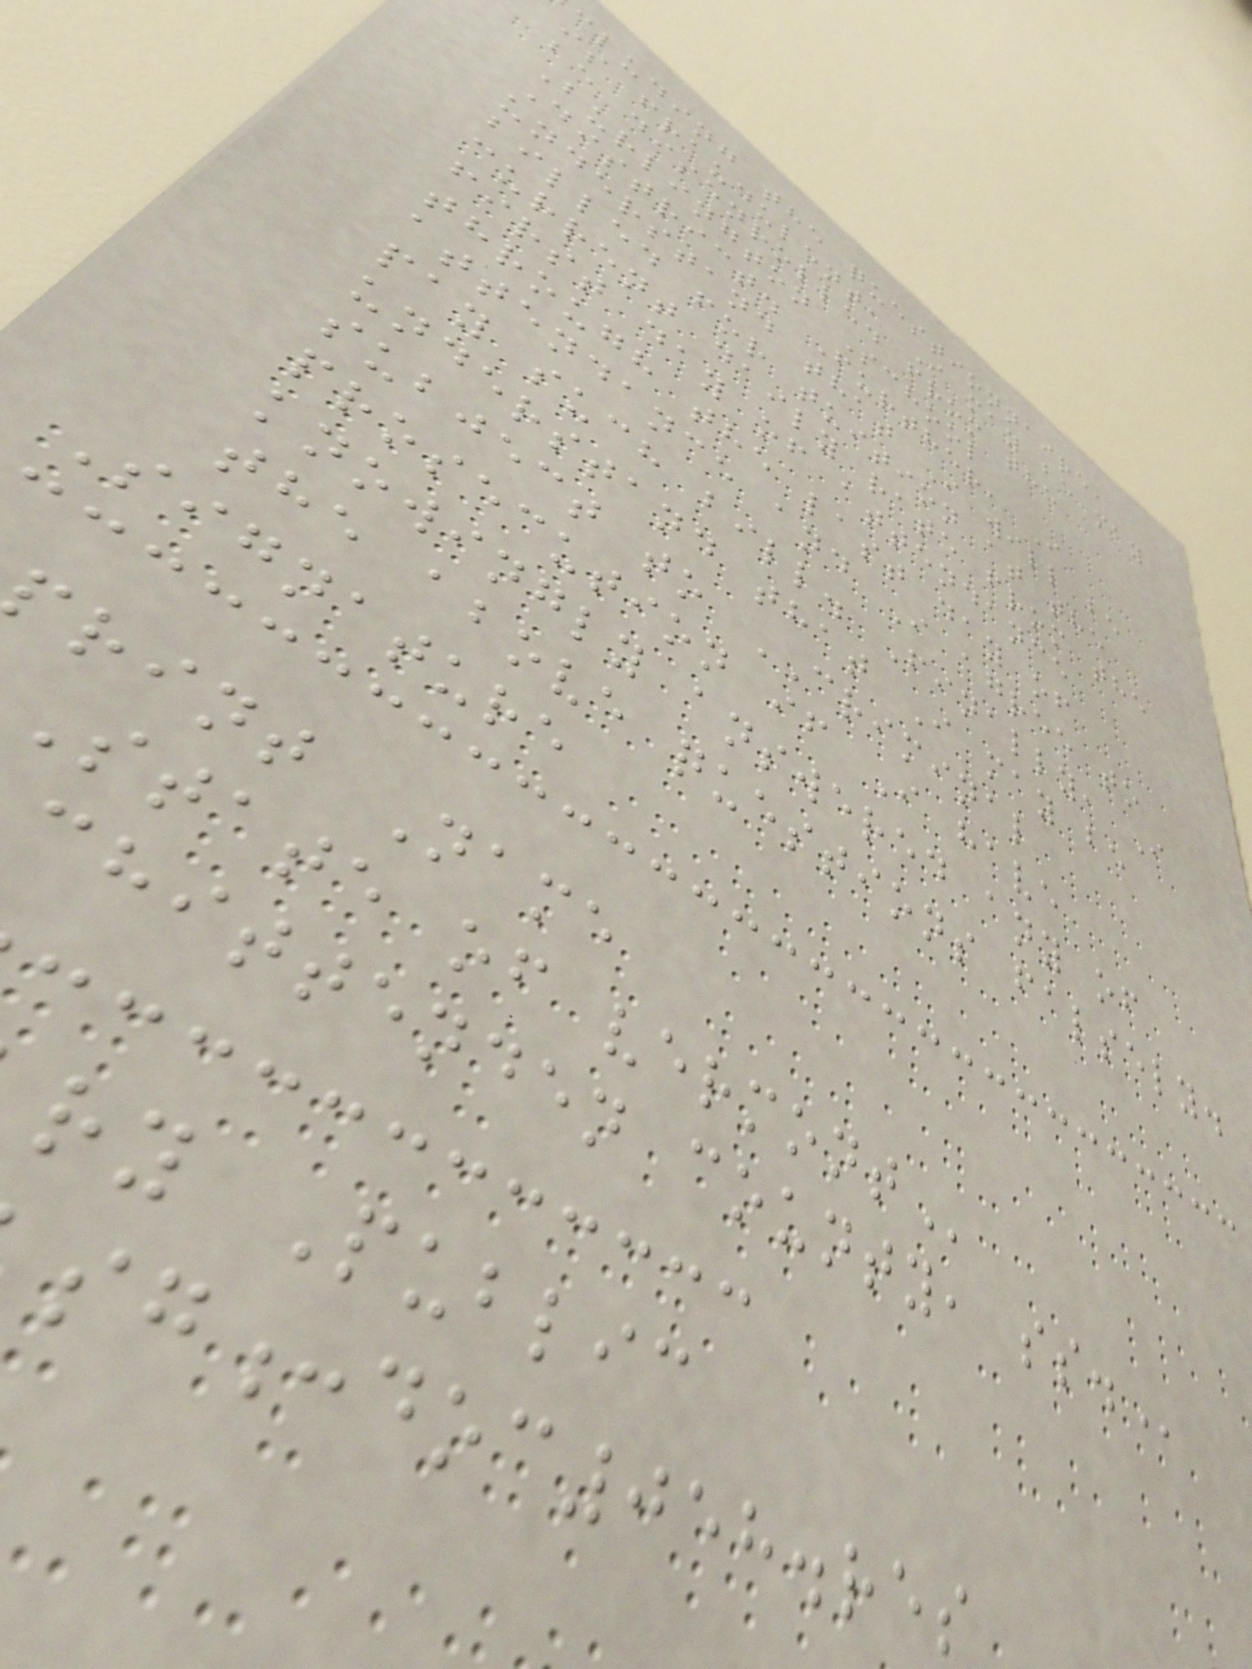cluding the questionnaire,
is fraudulent, I may be may
be disenrolled from the
Burlington School
District. Further, I
understand that I will be
billed for tuition at the
current daily rate from the
first day of attendance
through the last day of
attendance and I agree to
pay such bill. Finally, I
understand that I may be
subject to CRIMINAL
prosecution if I have
knowingly answered any of
the above questions falsely.
Signature
rint Name
state of
chittenden county,
ry Public
sg:doc058.res
